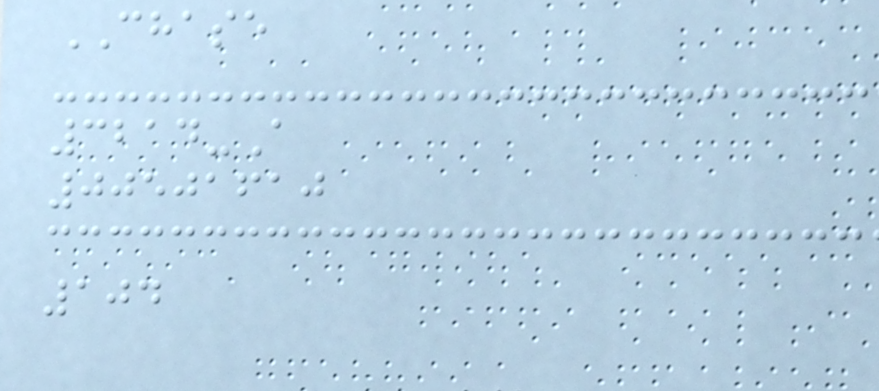CHASE
3214-A
00501610
104
